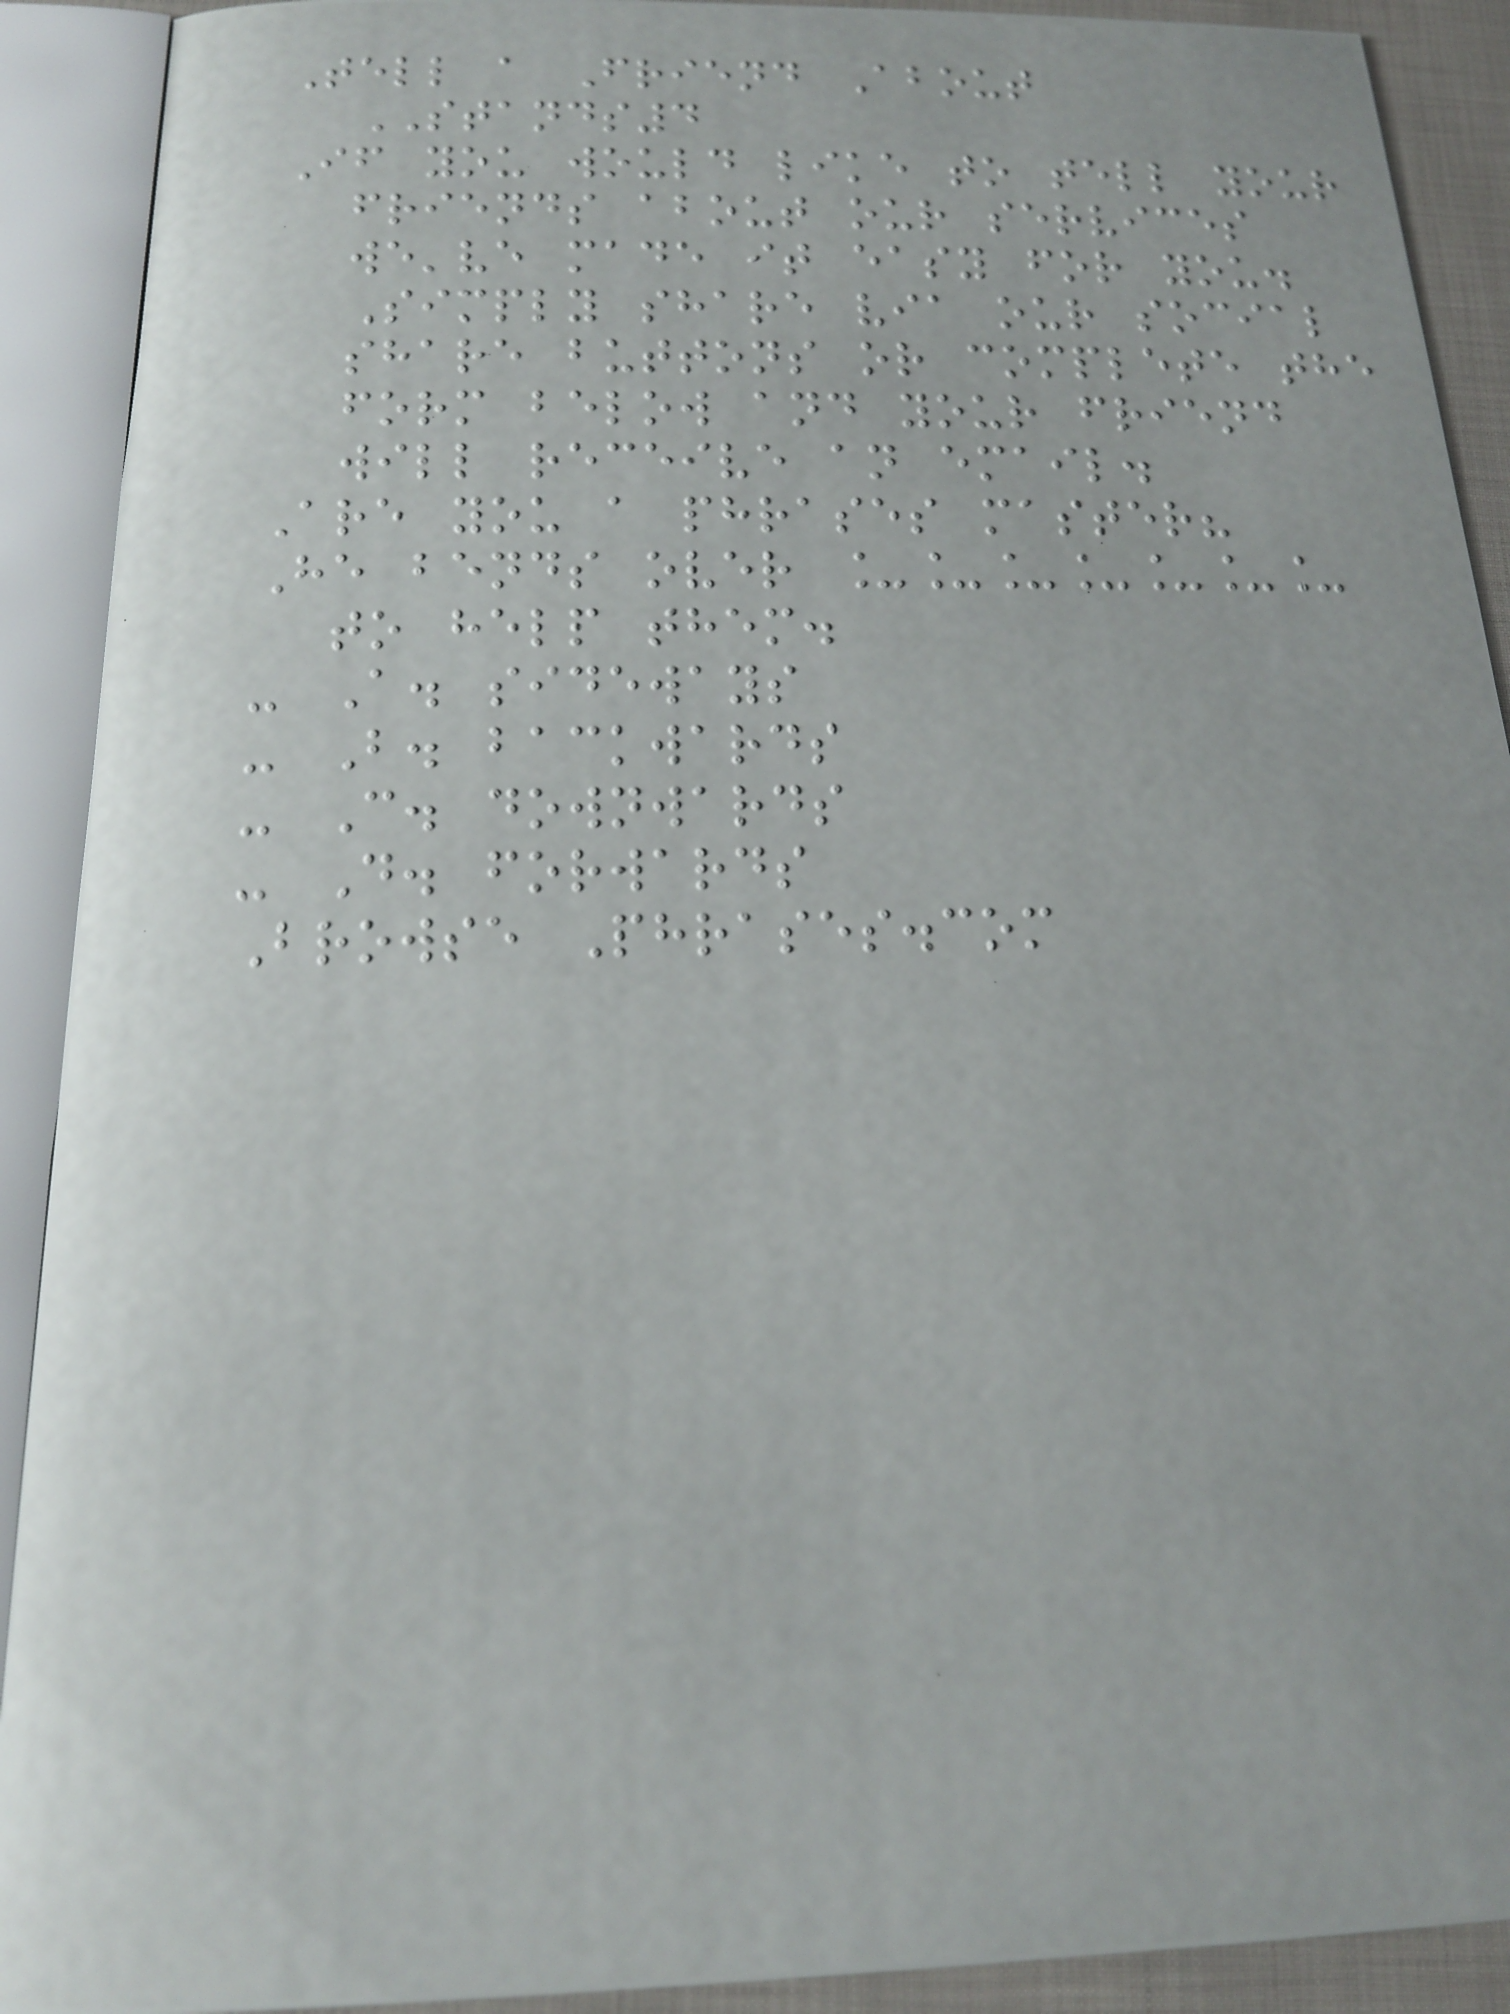Tell a Friend About
STANDS4
If you would like to tell your
friends about our services
we've made it easy for you.
Simply share via our social
share buttons or complete the
form below and your friend
will receive an email.
Are you a phrases master?
He bends over _______
to help them.
- A. sideways
- B. backwards
- C. downwards
- D. forwards
Browse Phrases.com
